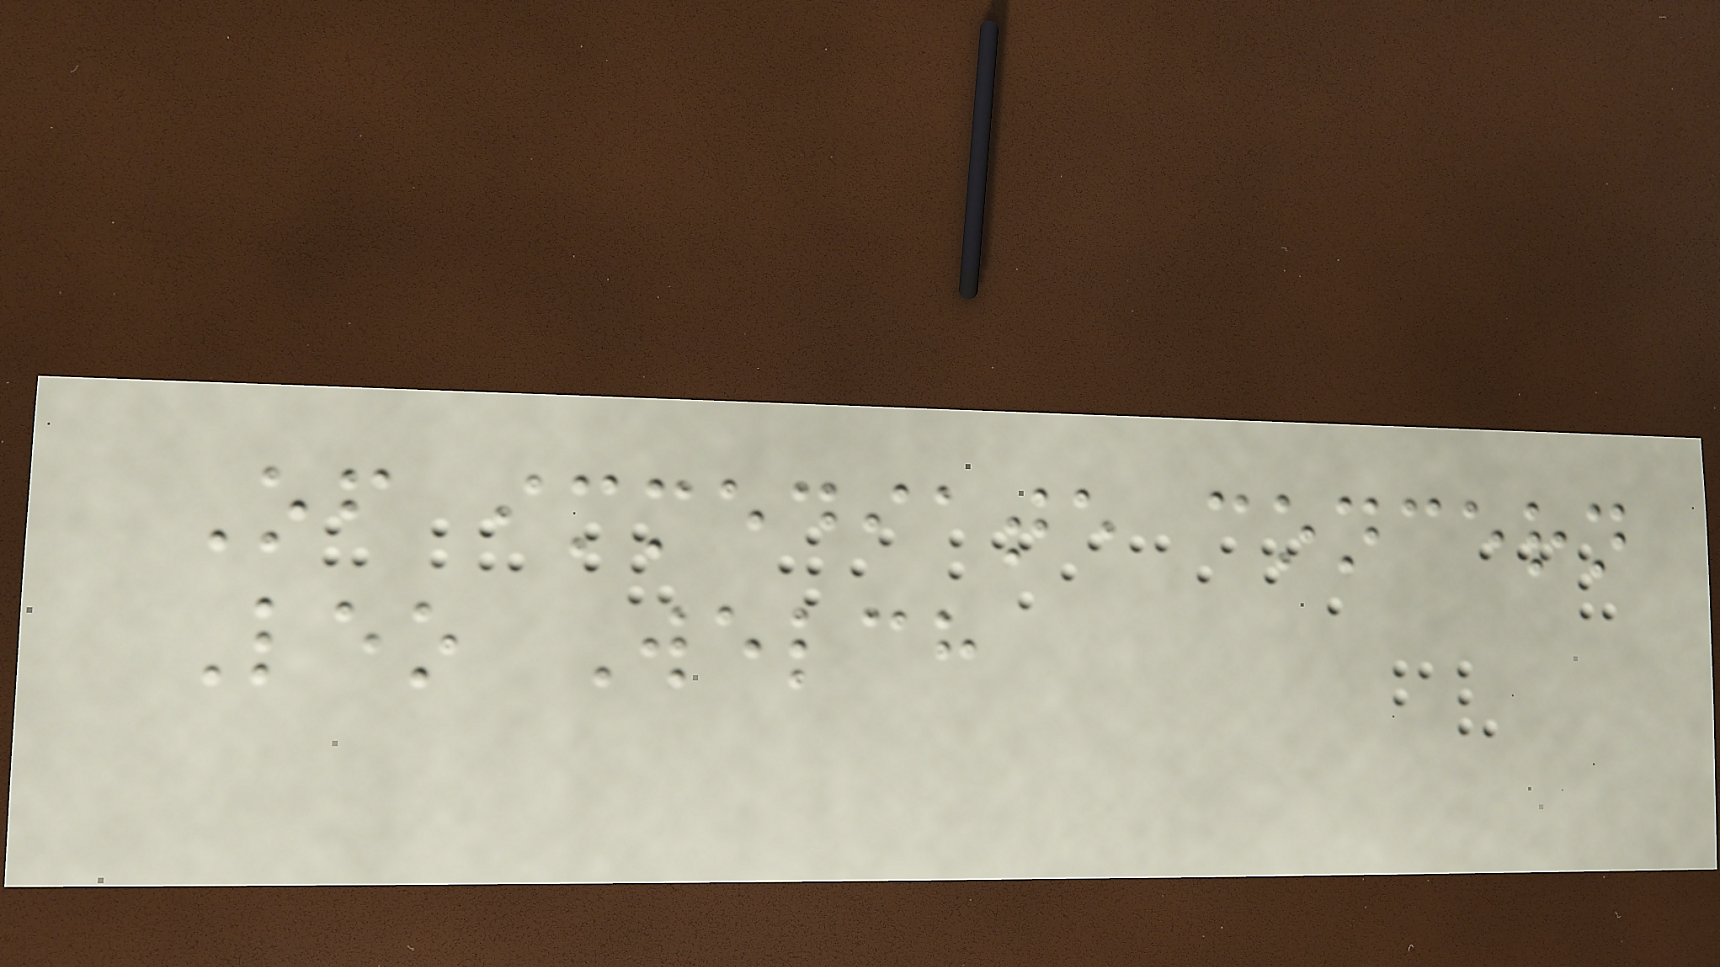Of immediate concern
Leo Welch
